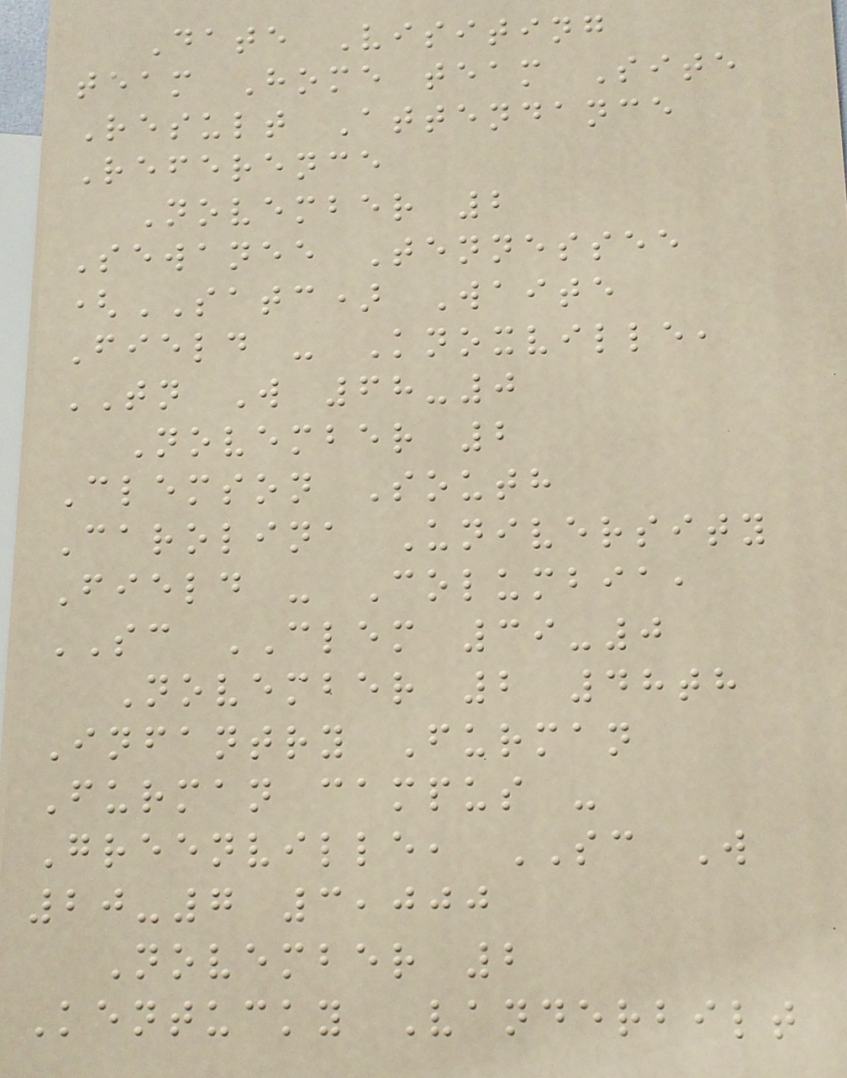Date Visiting
team Home team Site
Result Attendance
Reference
November 2
Sewanee Tennessee
(SATC) Waite
Field - Knoxville,
TN W 68-0
November 2
Clemson South
Carolina University
Field - Columbia,
SC CLEM 39-0
November 2 48th
Infantry Furman
Furman campus -
Greenville, SC W
20-7 3,000
November 2
Kentucky Vanderbilt
